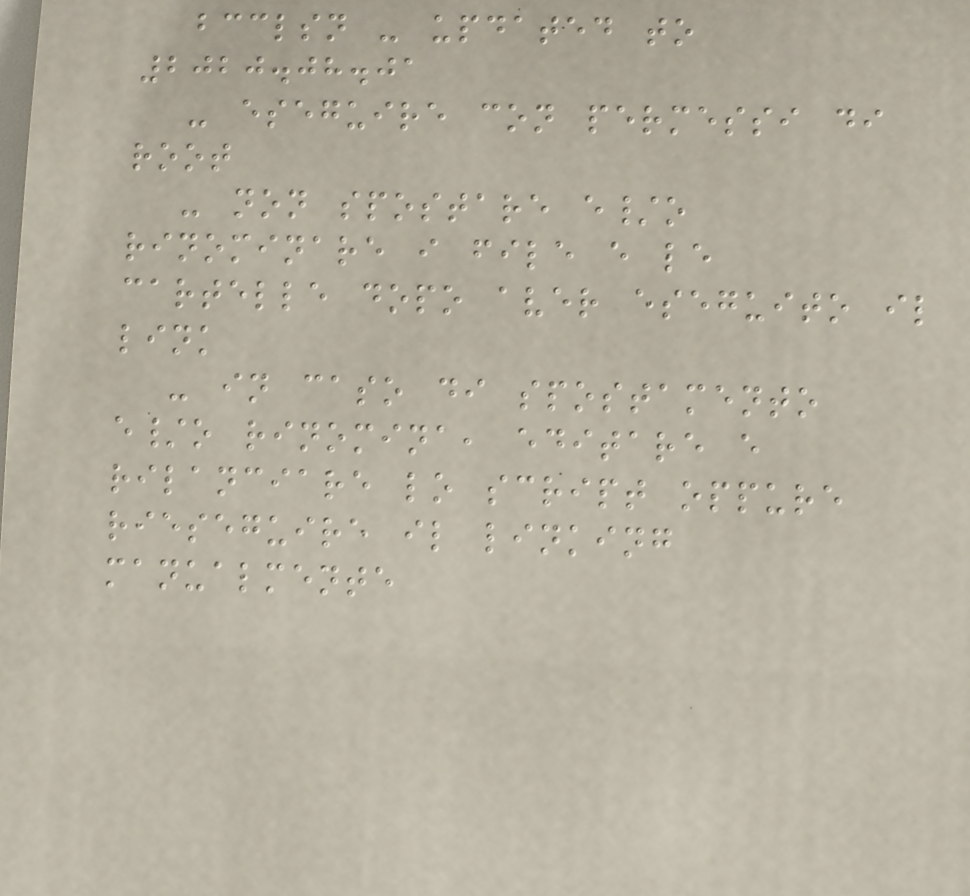bcclsn - updated to
2020.08.01
- eseguire con permessi di
root
- non spostare e/o
rinominare i file e le
cartelle dopo aver eseguito il
link
- in caso di spostamento
e/o rinomina, editare e
rilanciare lo script oppure
rieseguire il linking
manualmente
